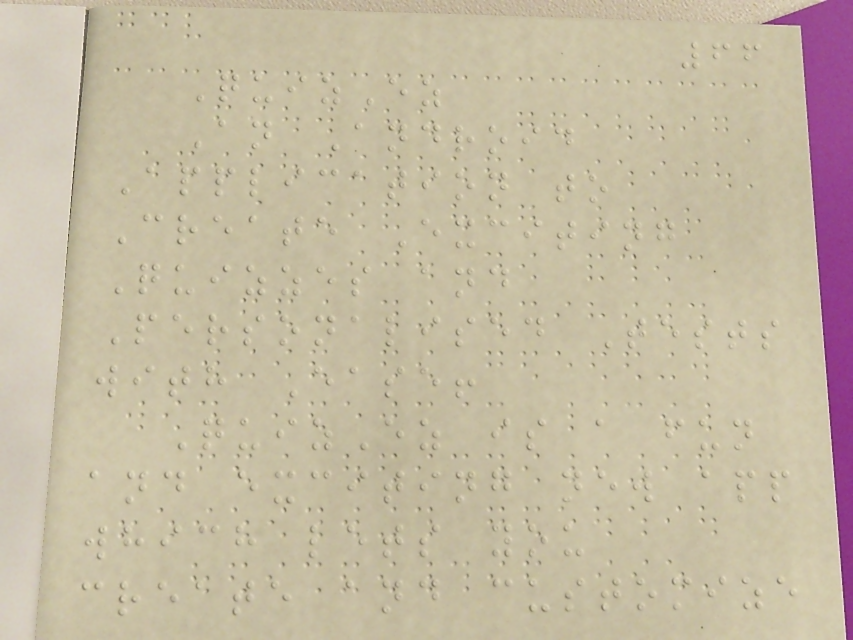66
QuizEz
An Android
Application to
Create Exciting
Quizzes and
Personalised Tests
with Ease!
QuizEz is a fun
and exciting new app
which lets you
create and customize
